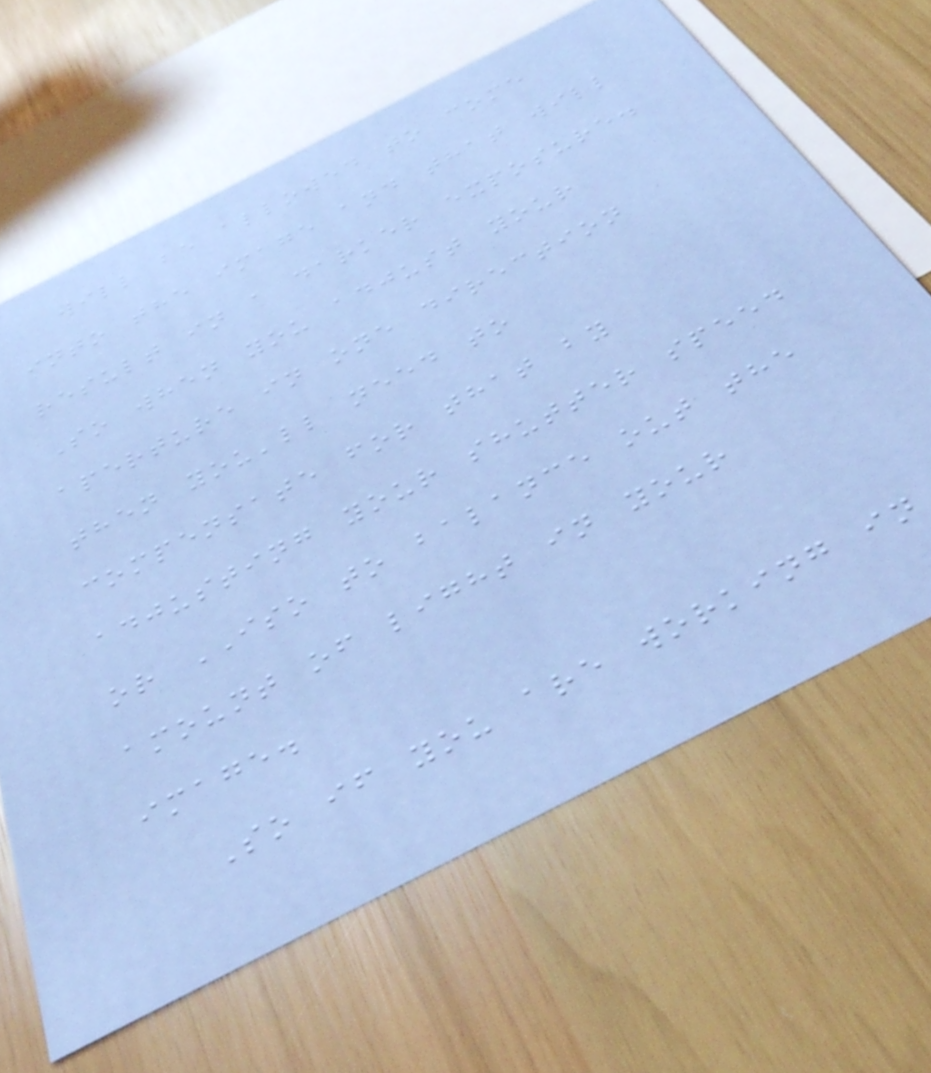will be allowed to come
into the image and that will
result in a darker exposure.
So when you adjust your
aperture in one direction
then you'll need to
compensate for that by
adjusting your shutter speed
or ISO to balance out the
amount of light in your
image.
So if you are working in
